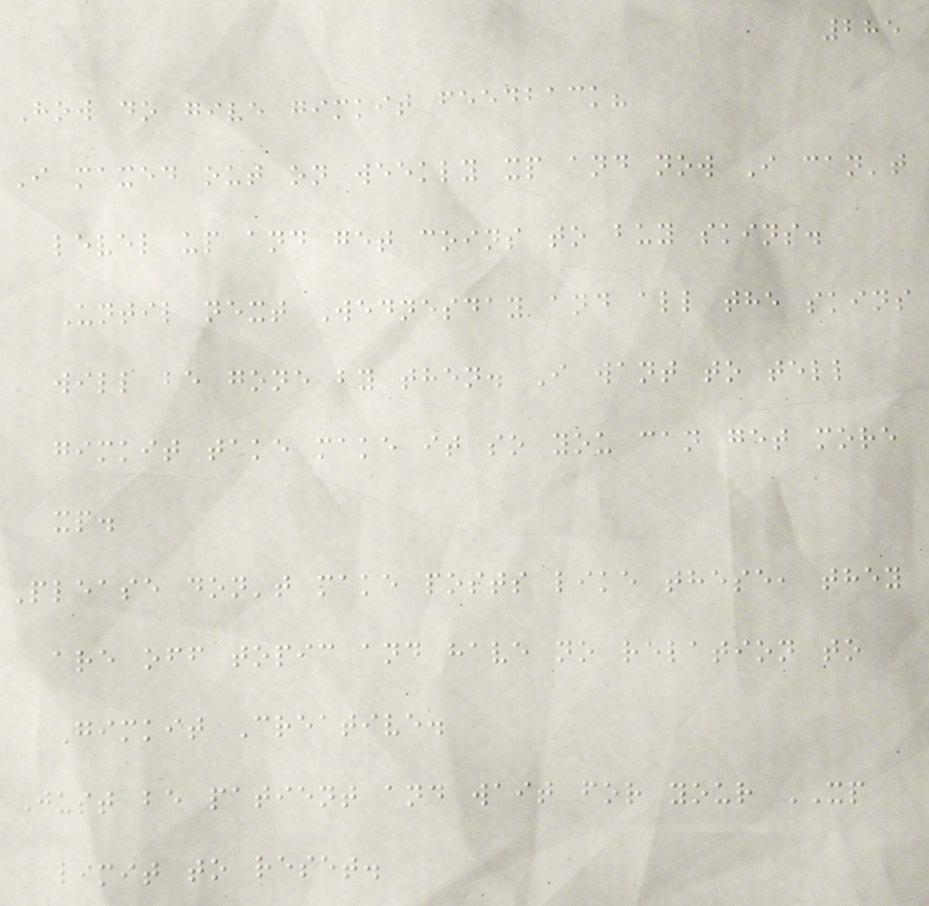285
How do give gimkit feedback?
I maxed out on weekly xp and now I can't
level up and get coins to buy skins.
Until next Wednesday and all the skins
will be gone by then. I want to tell
gimkit take make it so you can get more
xp.
Please don't make posts like these, they
are off topic and have no relation to
Gimkit Creative.
Just be patient and wait for your XP
limit to reset.
